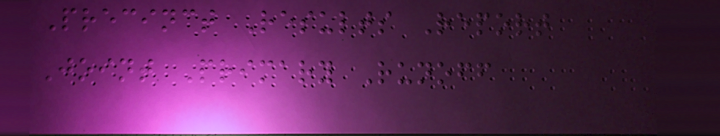Precinct Results Report
Joint Primary Runoff
